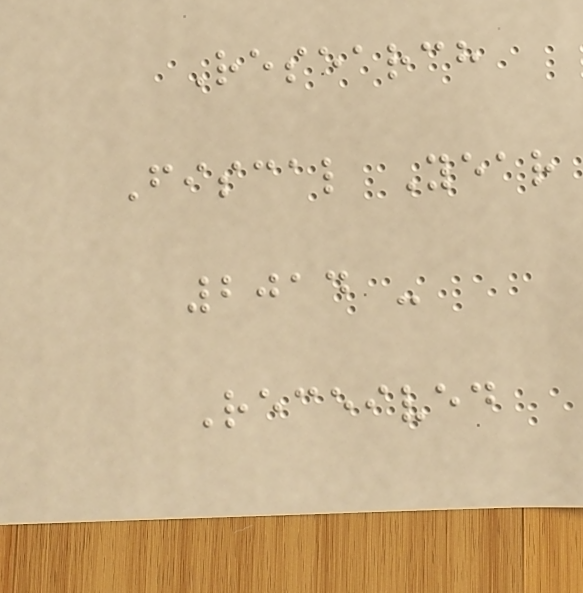Research
Fiscal Year
2014 -
Received
